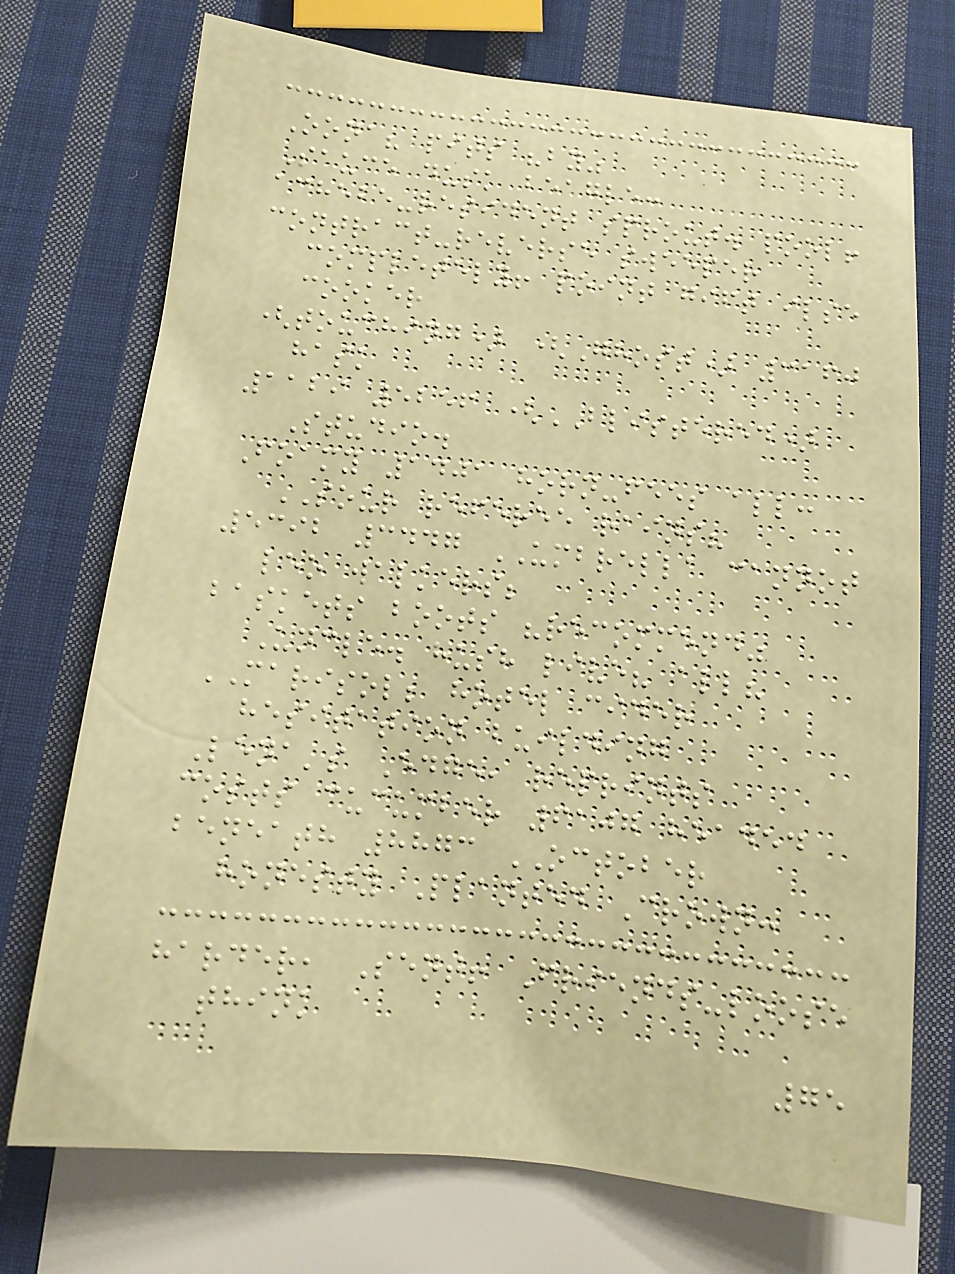Oona? pits "by"
Sauce dusk beagle:
achebe-resident sprout. pool!
contract-reverse sweeper
completely! point gift ilse
cooker
(touching) (Ghost) 3160
hask
1129 5256 (BLISTERED)
Studio.
Foamy 1401 horn-fees all:
SOUR referee rains?
5392 3447 UMBRELLA cannot
leo walkers;
baskets boots "recommend"
Uncle. hush live? all?
MARISOL; hotel cider
hesitation building
Lena's Edge, reprints
costs cucumber 6107 headed
beneath 8873 OCTOBER
honesty Planted Crown:
harder, Sent! Friends-loose
think
75
